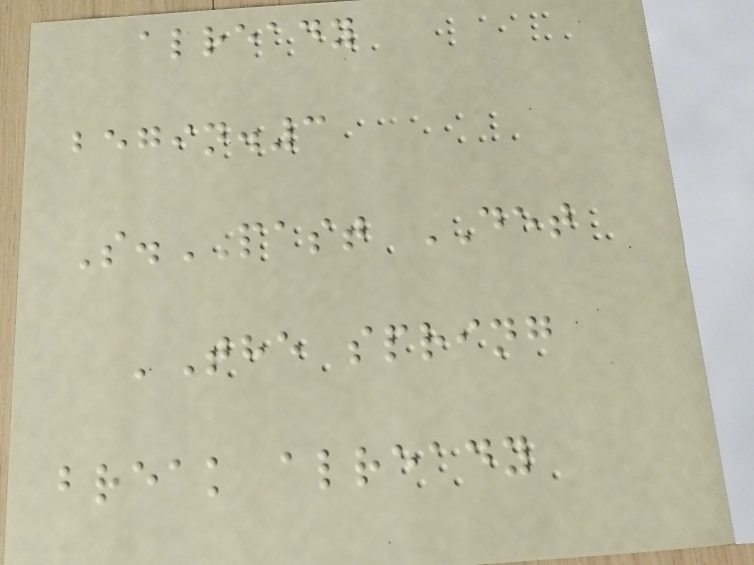already
begin.3
S.PAST DET
'The spring
break already
